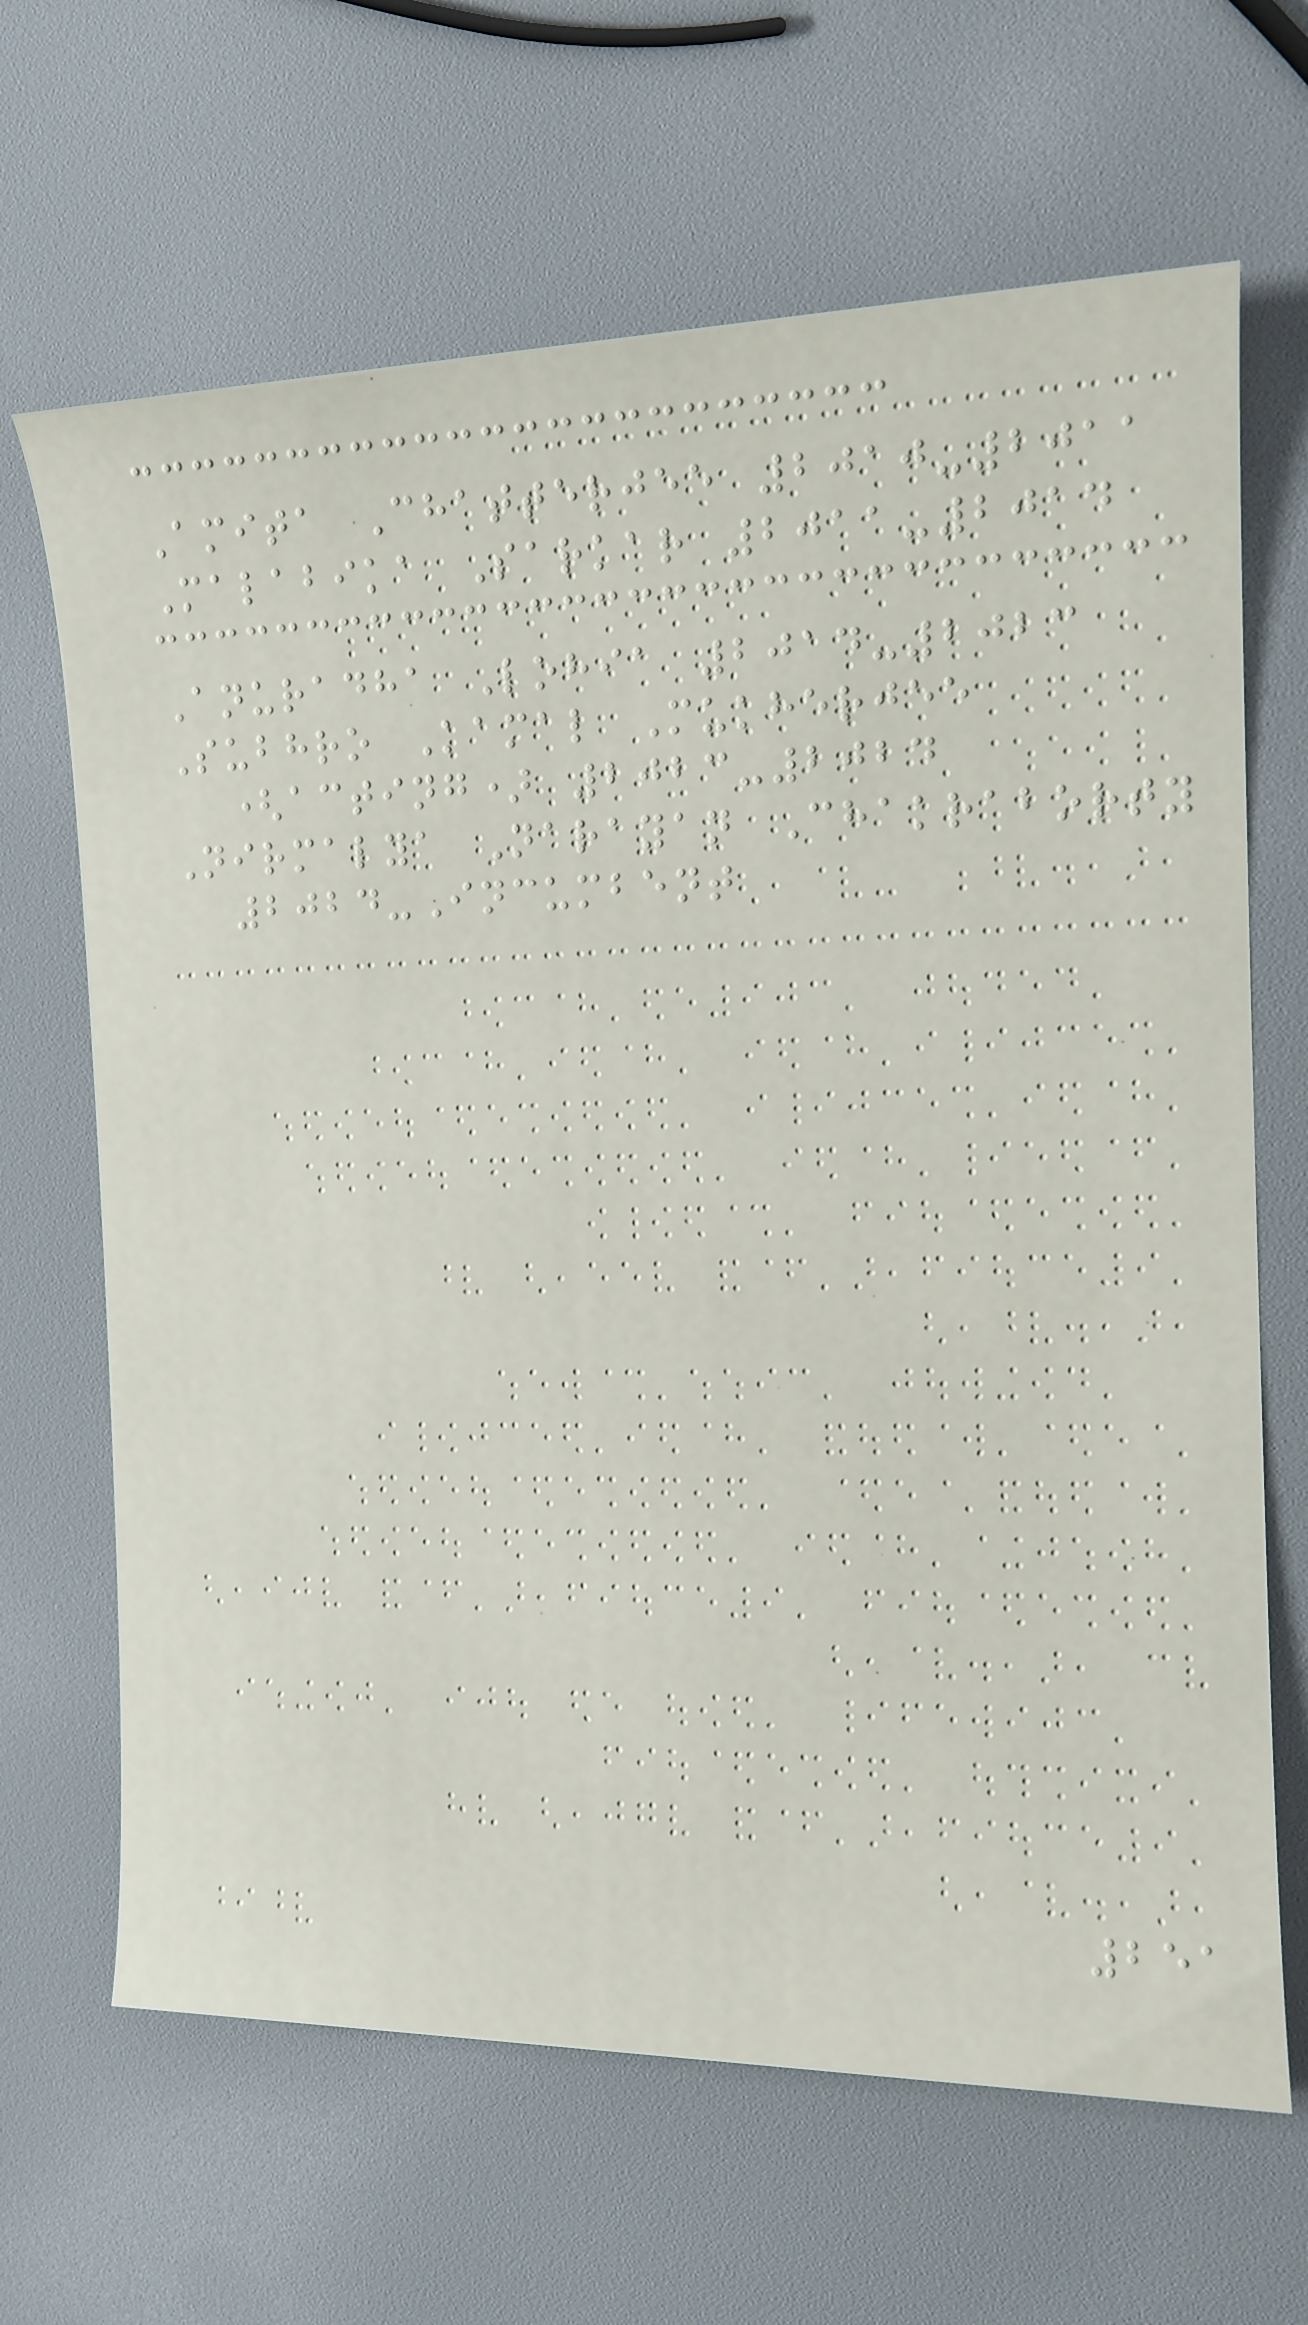Amita Chatterjee 2010-2011
Malabika Sarkar 2011-2014
Anuradha Lohia 2014-2023
Subhro Kamal Mukherjee
(acting) 2023-2024
Nirmalya Narayan Chakraborty
2024-Incumbent
251
